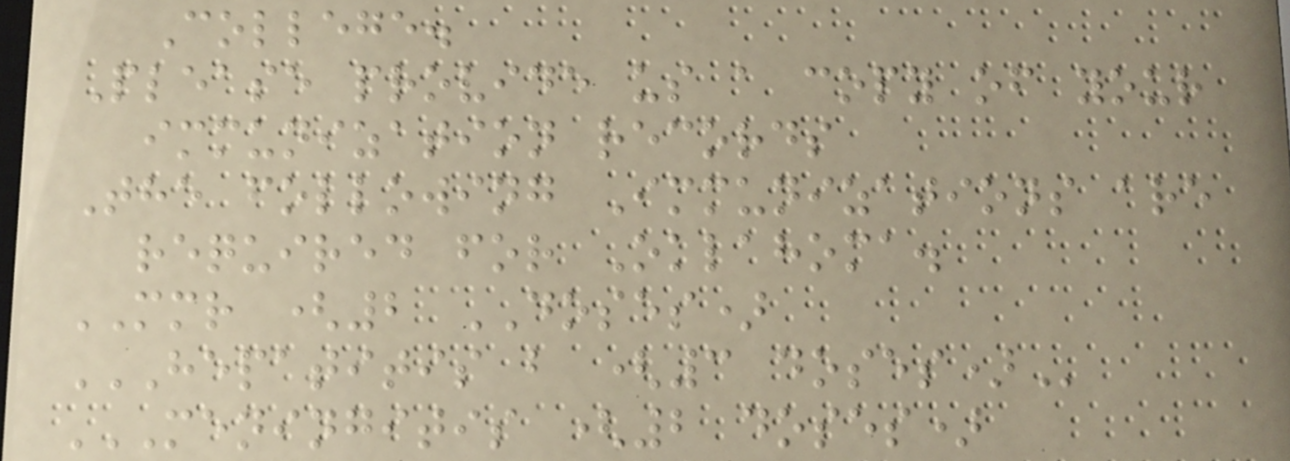College.
Please provide us a copy of your
immunization records
The following Immunizations are
required for Oklahoma.
MMR (2 DOSES)
HEPATITIS B (3 DOSES)
MENINGITIS (2 DOSES)
